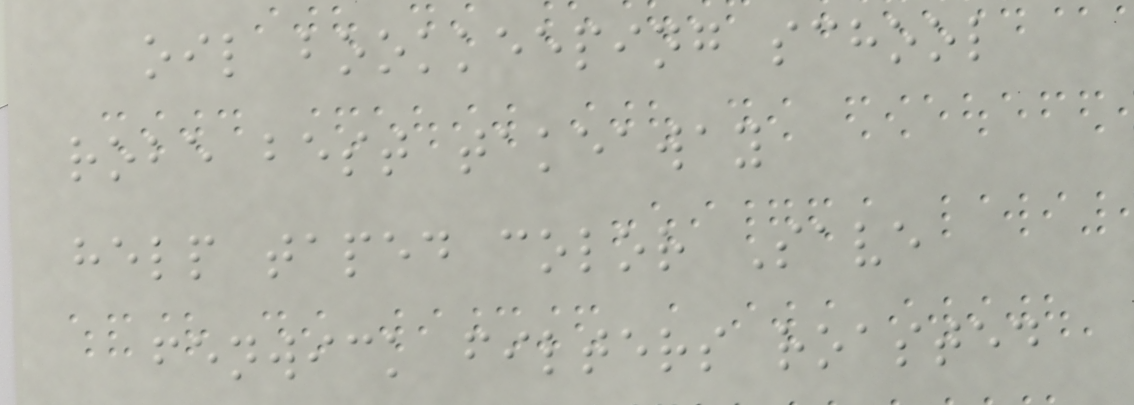oil bookkeeping school
robe best takeaway
help taped color Save
fenwick filters roasted
